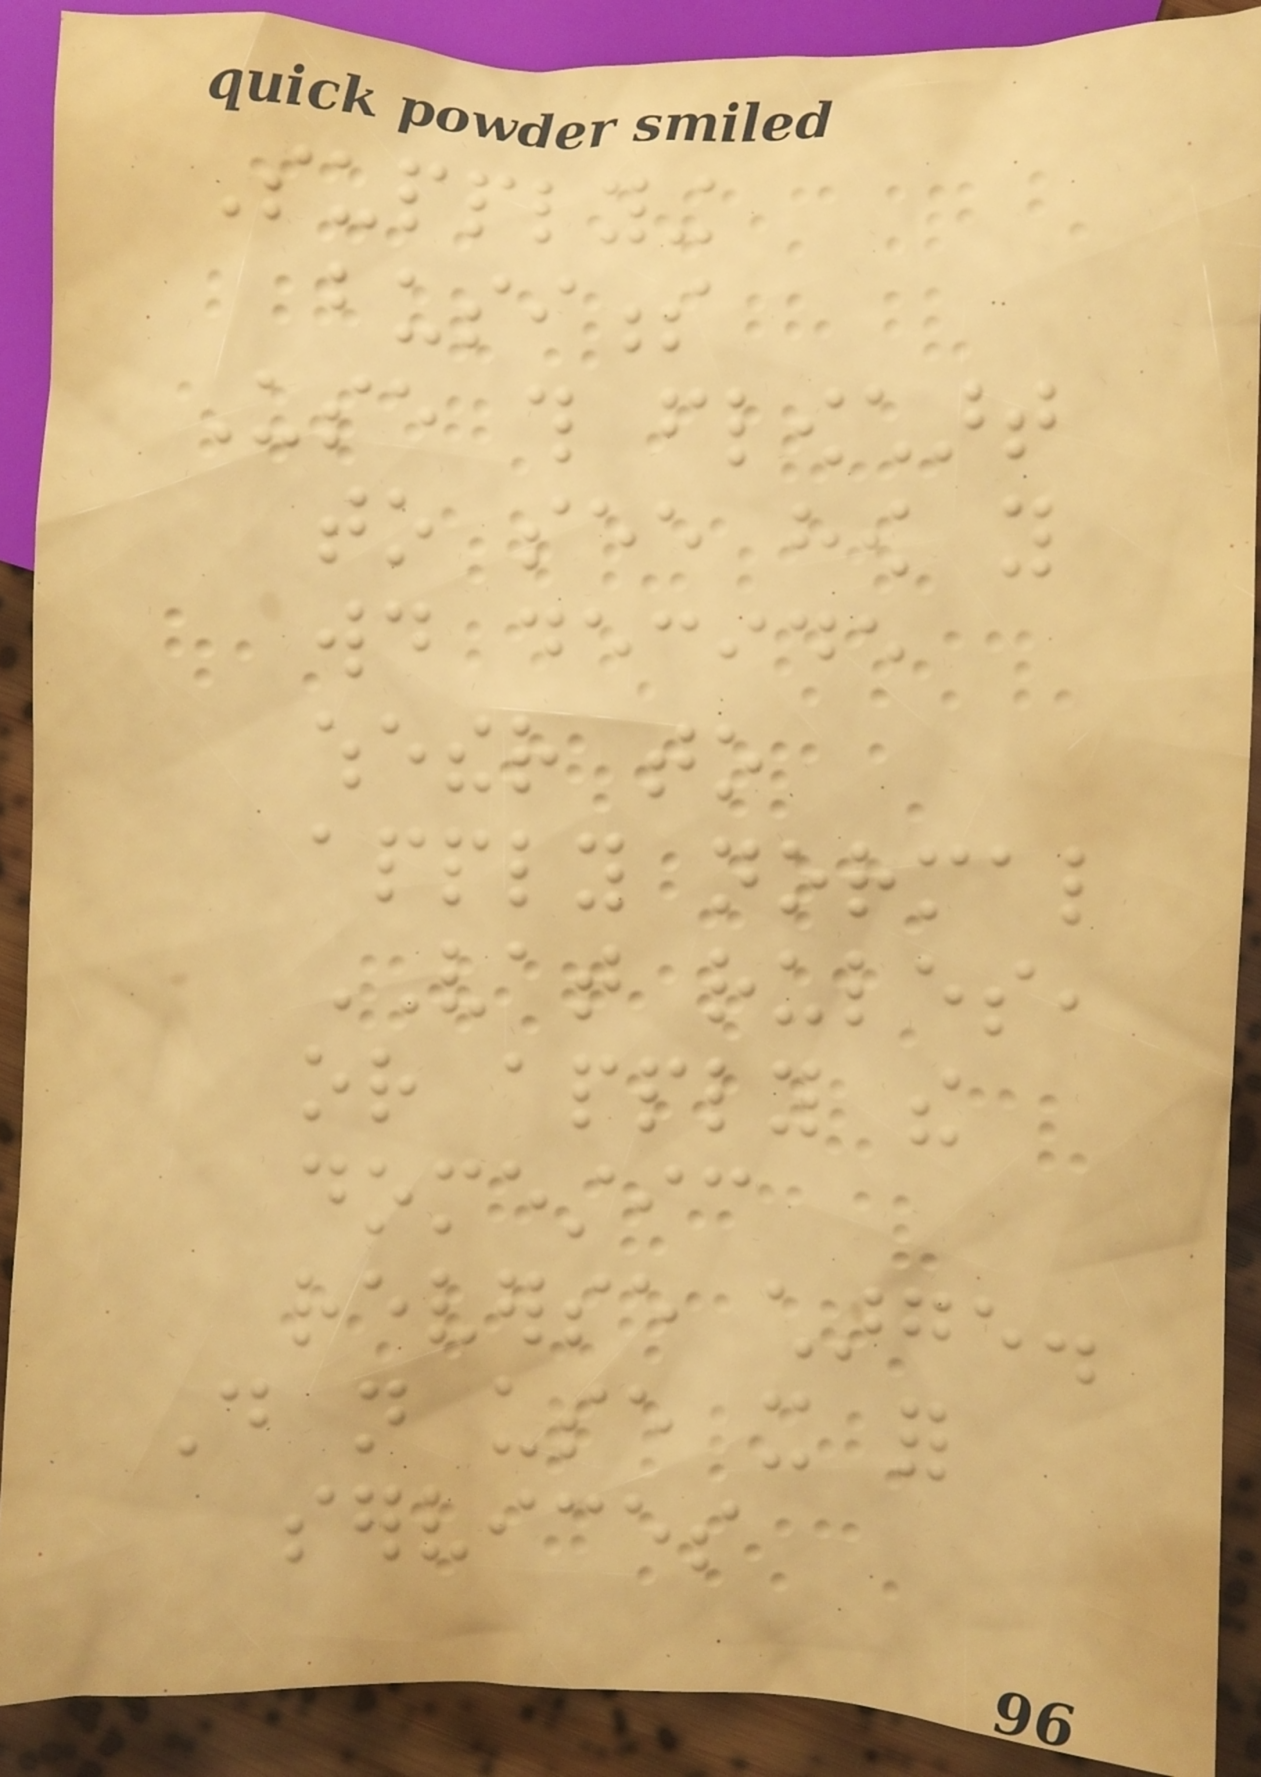Supplying
business
Use this flowchart
to see how you
would decide
whether to
apply normal
VAT rules,
or apply the
domestic
reverse charge.
Do not use it for
services
